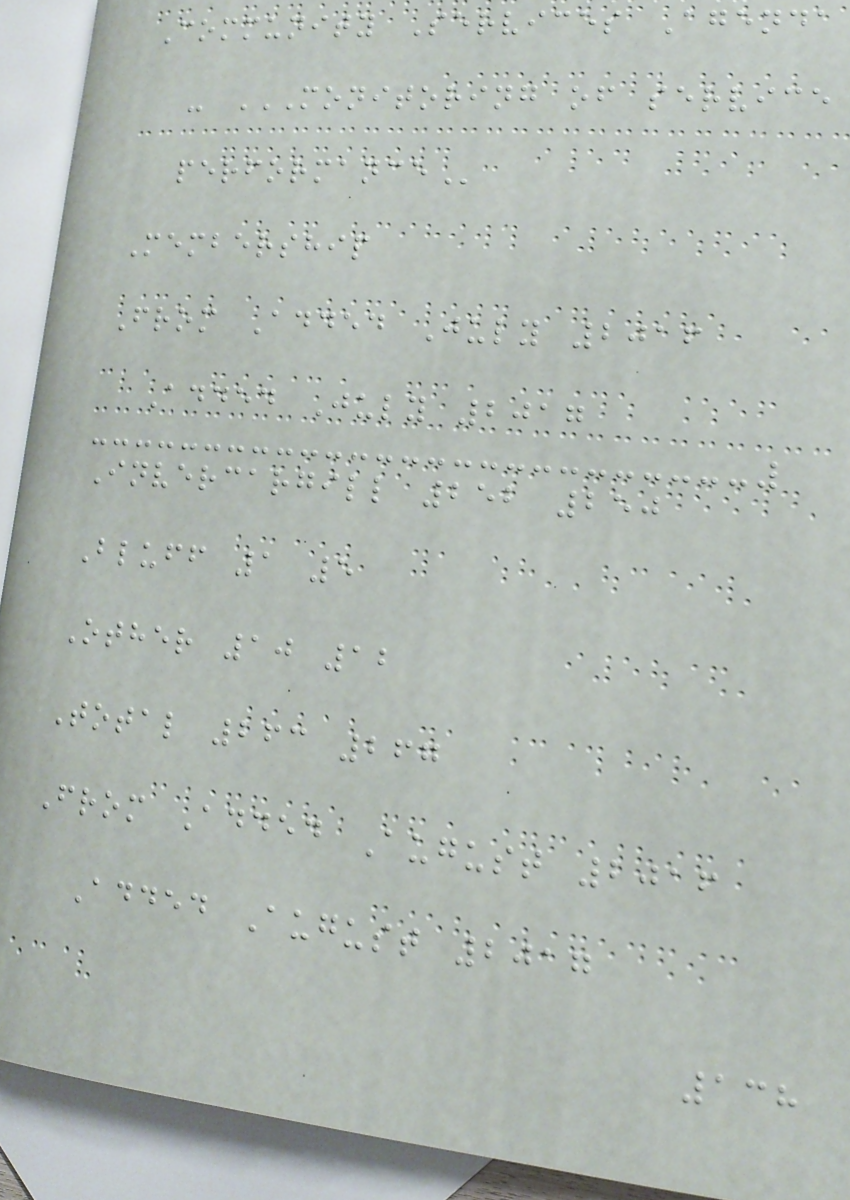Community Services Agenda
- MONITORING OF SERVICE
PERFORMANCE
Membership
From Added July 2016
Added July 2017
Invercargill 252 250
Bluff 1 5
Other 10 12
Total 263 267
From Added August 2016
Added August 2017
138
